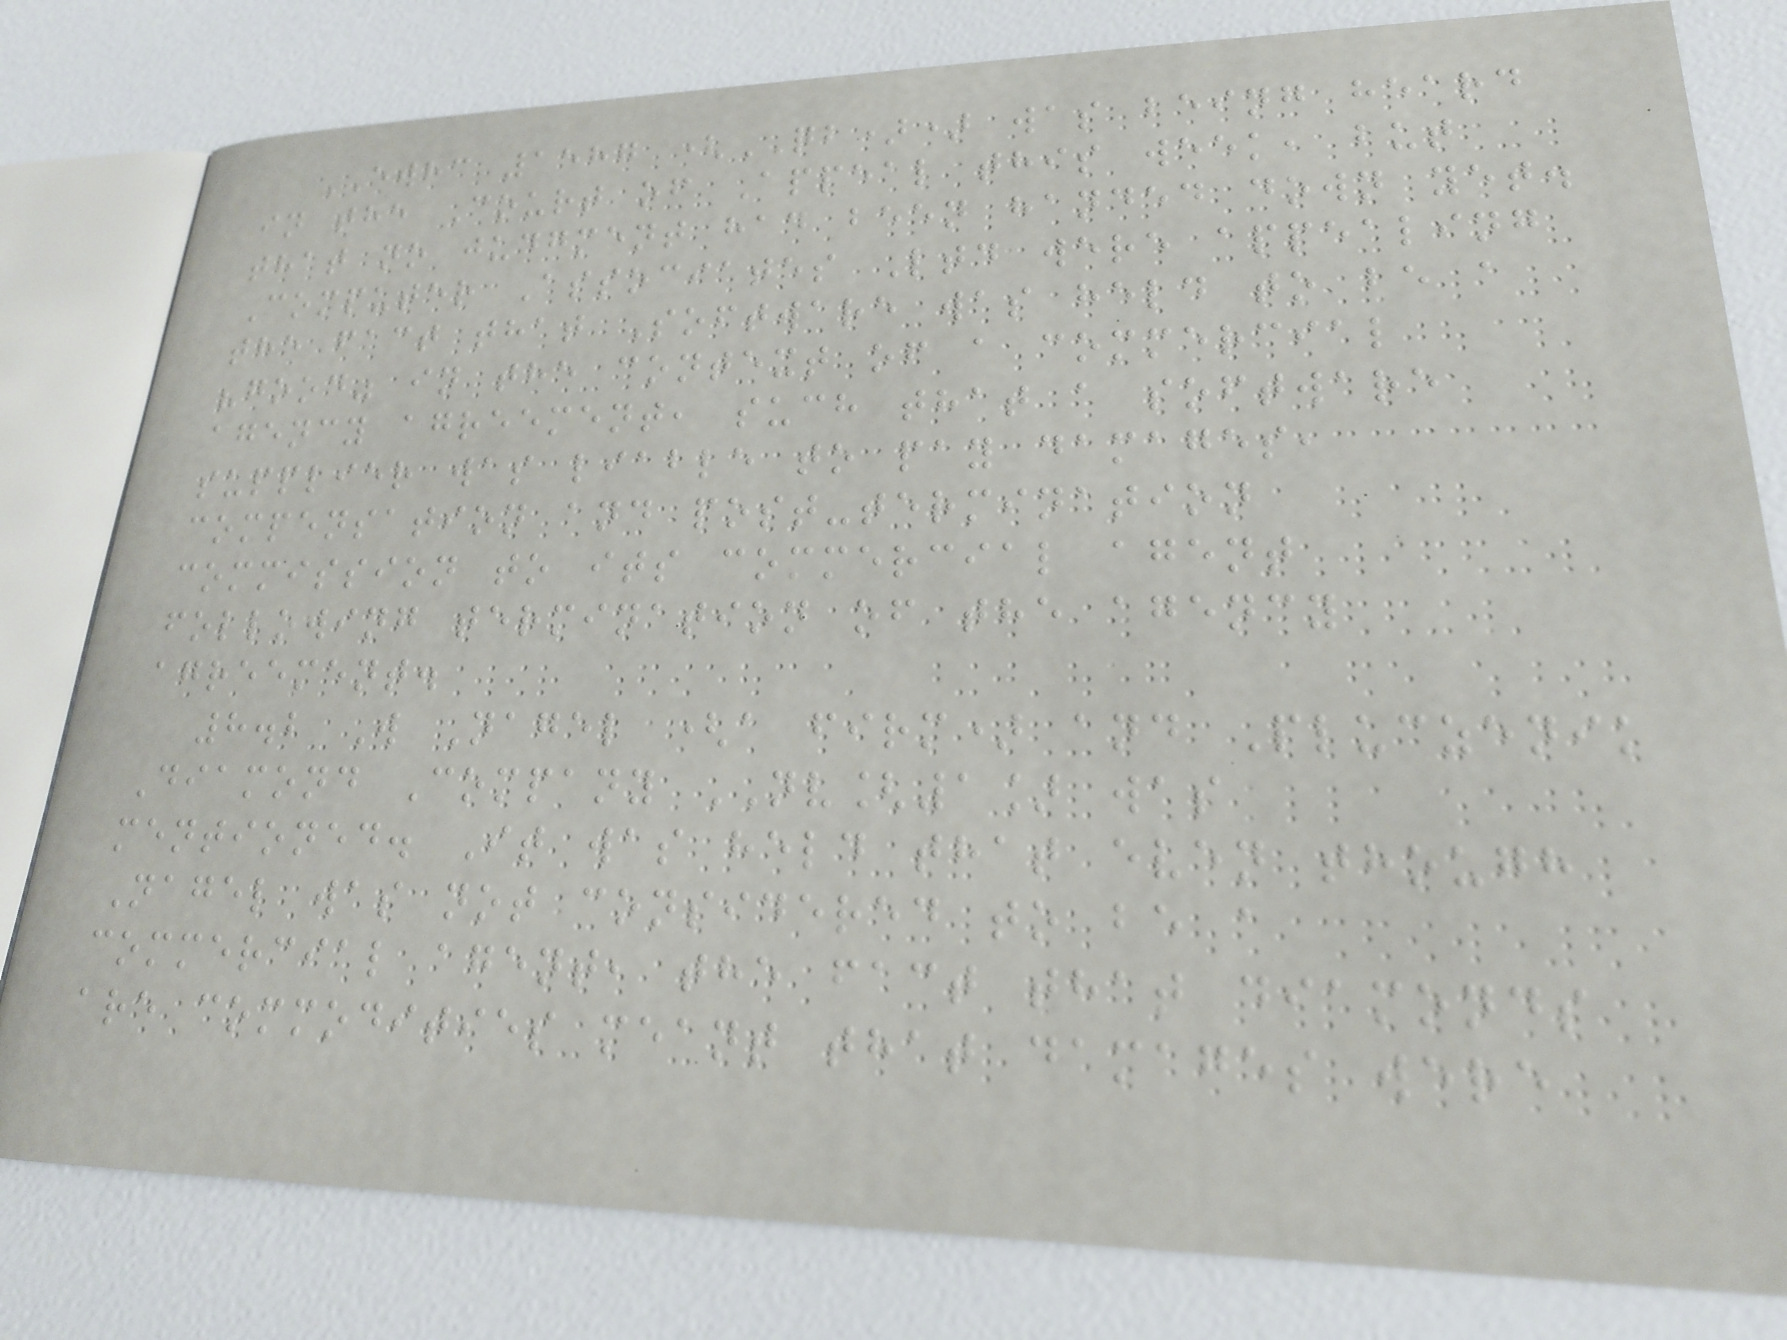EWHC 1587 (QB)) was being heard
in the Court of Appeal this week, but
that no judgment had been handed down yet.
Computer Associates Ltd were appealing
the fact that Software was held to be a
"good" in the context of a commercial
agency agreement, such that a software
supplier was liable to pay damages,
compensation and post-termination
commission to its commercial agent
following termination of the agency
agreement.
8.2 W Nagel (a firm) and Pluczenik
Diamond Company NV[1] was
mentioned. It was held that even though
Nagel was not considered to be a
commercial agent, the fact that diamonds
are commodities meant that damages were
